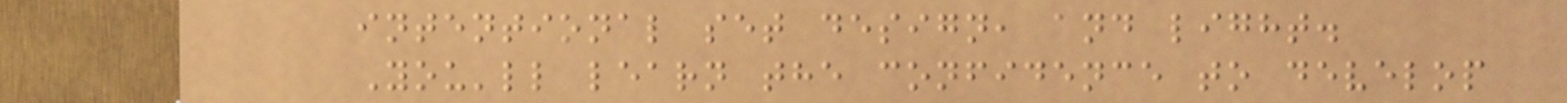intentional set design, and light.
You'll learn the confidence to develop
